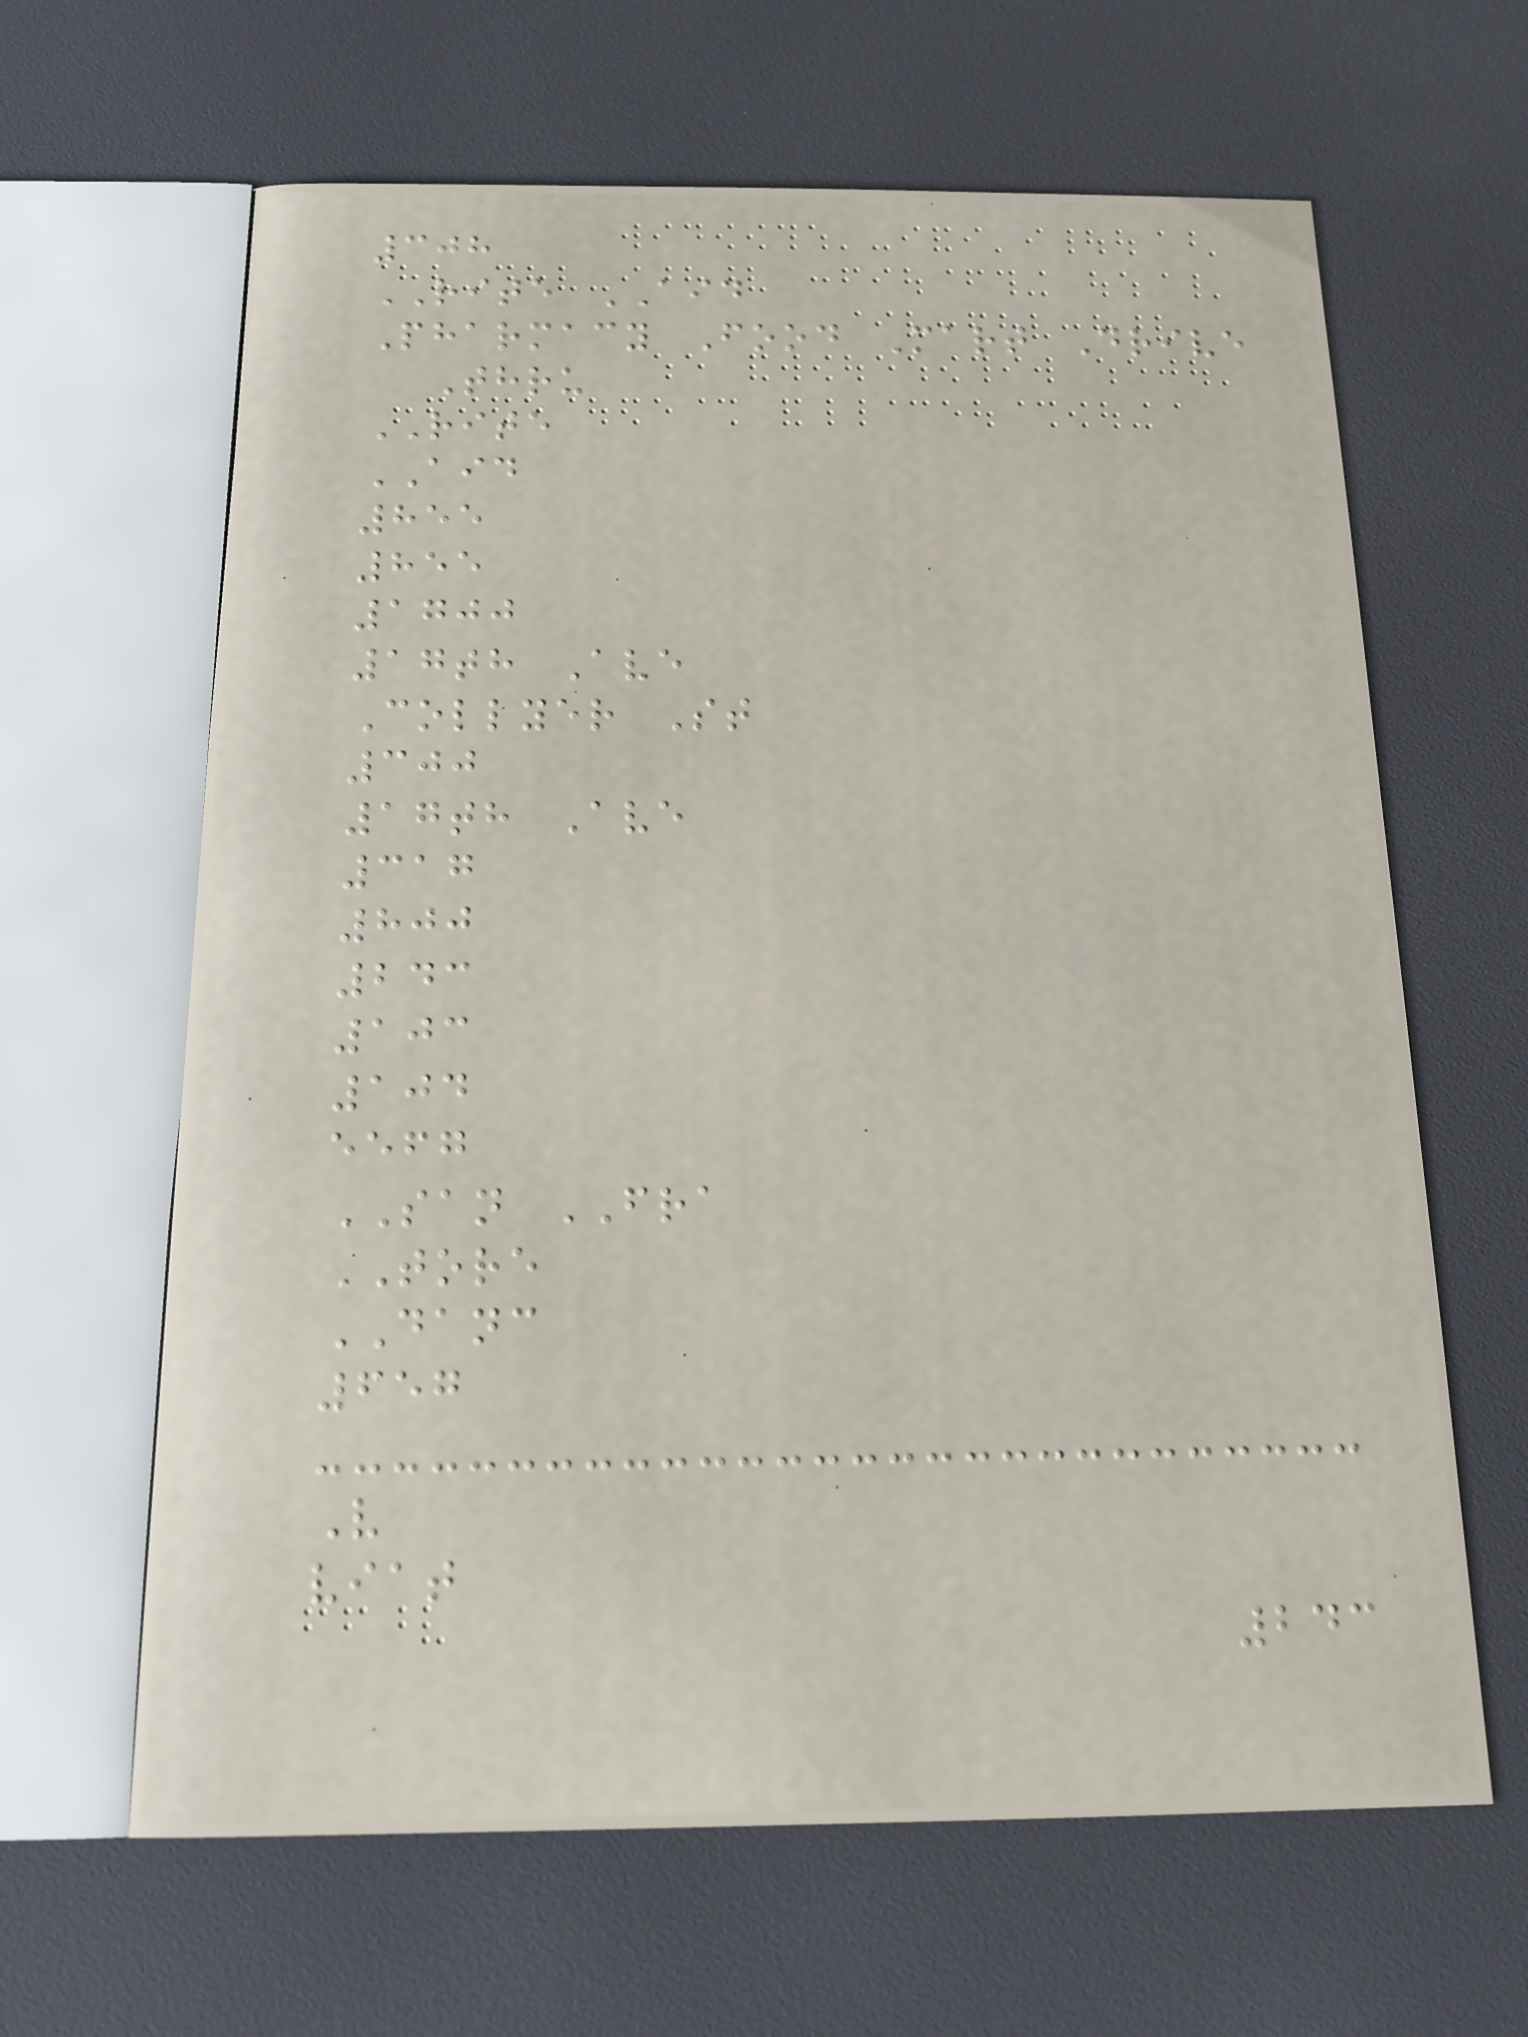308
RITE AID
Pharmacy Food Mart Drive
Thru
RITE
AID
855
855
1700
17th Ave
Collyer St
300
17th Ave
317
800
243
103
104
eefg
SAN FRA
TORE
DANC
657
V
viat
243
